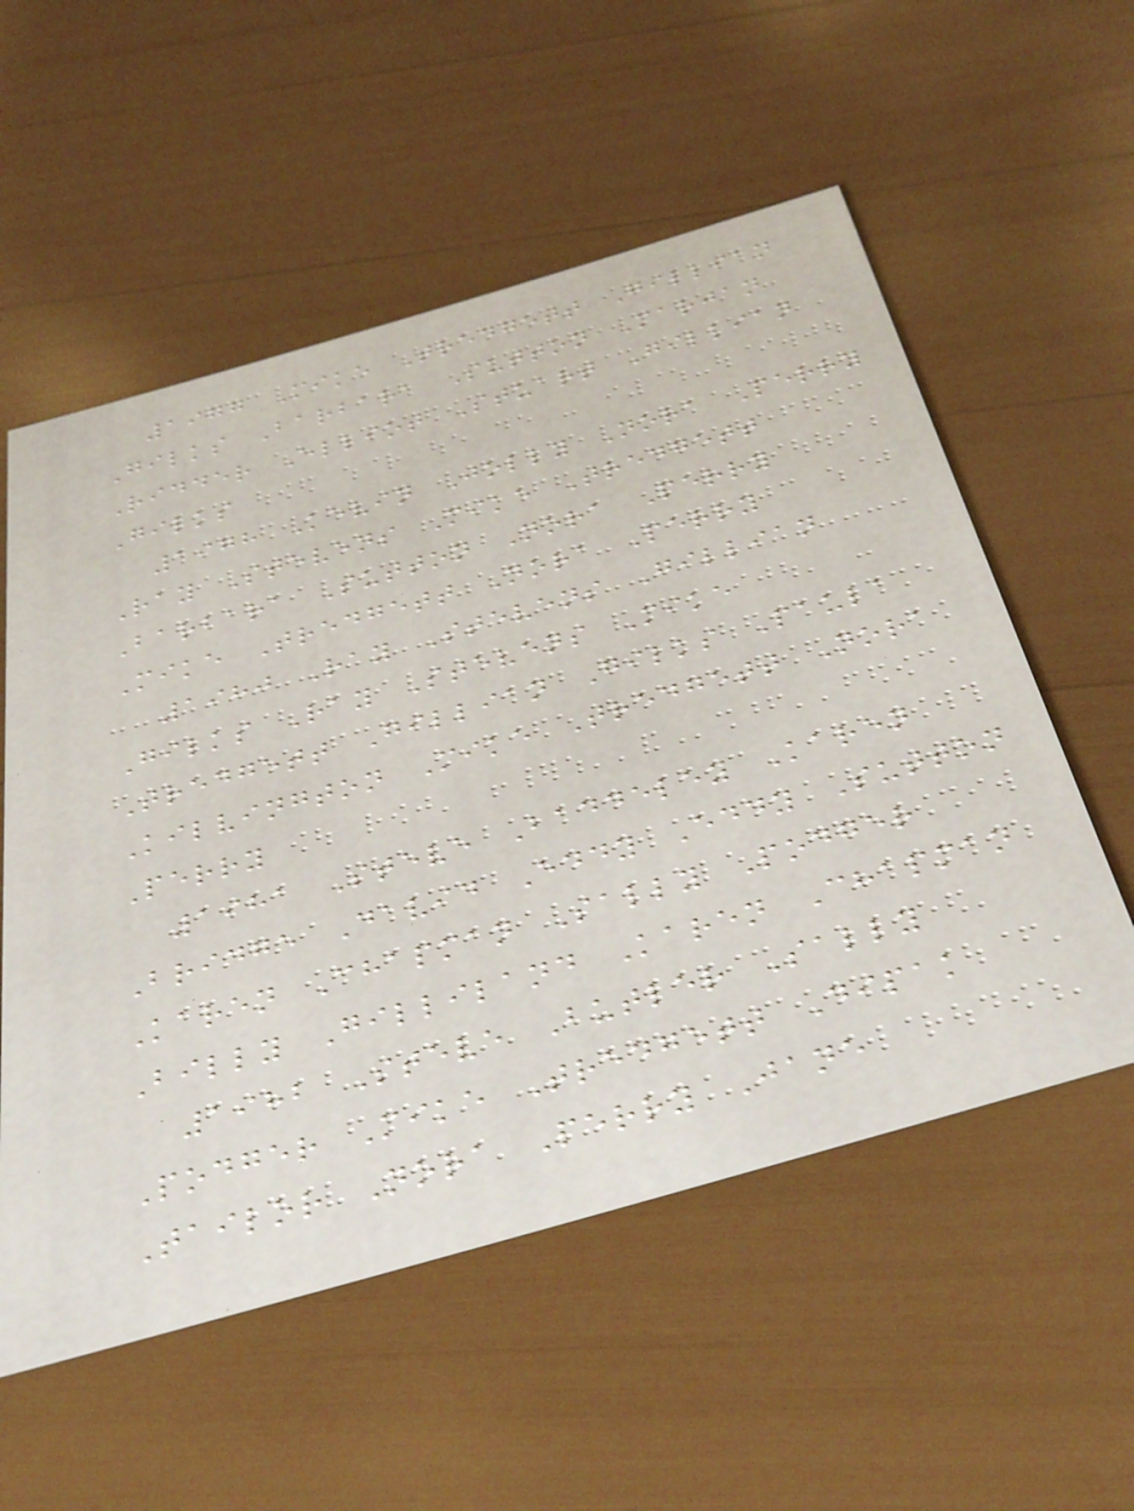1977 Mike Tredgett Gillian
Gilks Barbara Sutton Marjan
Ridder Elliot Stuart Gillian
Gilks
1978 Kevin Jolly Nora Perry
Ray Stevens Mike Tredgett
Barbara Sutton Nora Perry
Mike Tredgett Nora Perry
1980 Ray Stevens Gillian
Gilks Ray Stevens Mike
Tredgett Gillian Gilks Paula
Kilvington Mike Tredgett Nora
Perry
1981 Steve Baddeley Karen
Bridge David Eddy Eddy Sutton
Karen Chapman Sally Podger
Billy Gilliland Karen Chapman
1982 Steve Butler Sally
Podger Mike Tredgett Dipak
Tailor Nora Perry Jane
